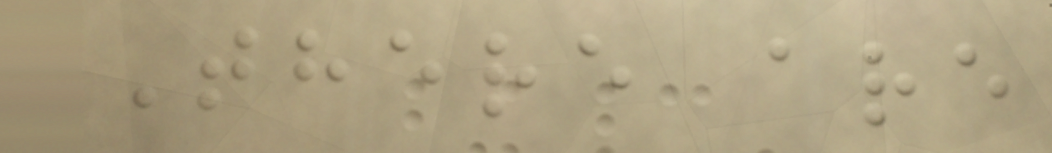There are
